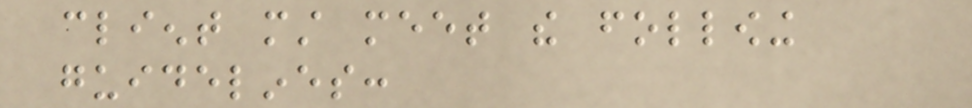client must meet the following
guidelines:
